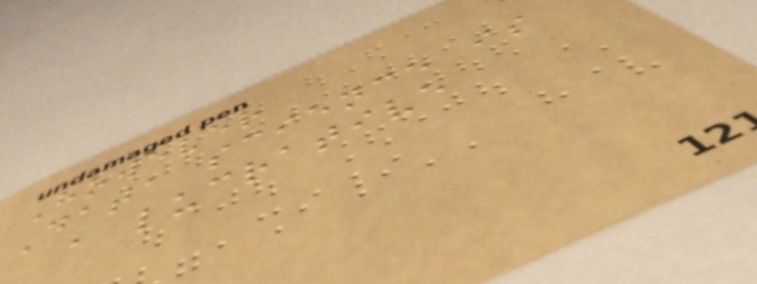However
Data science is
a lucrative
